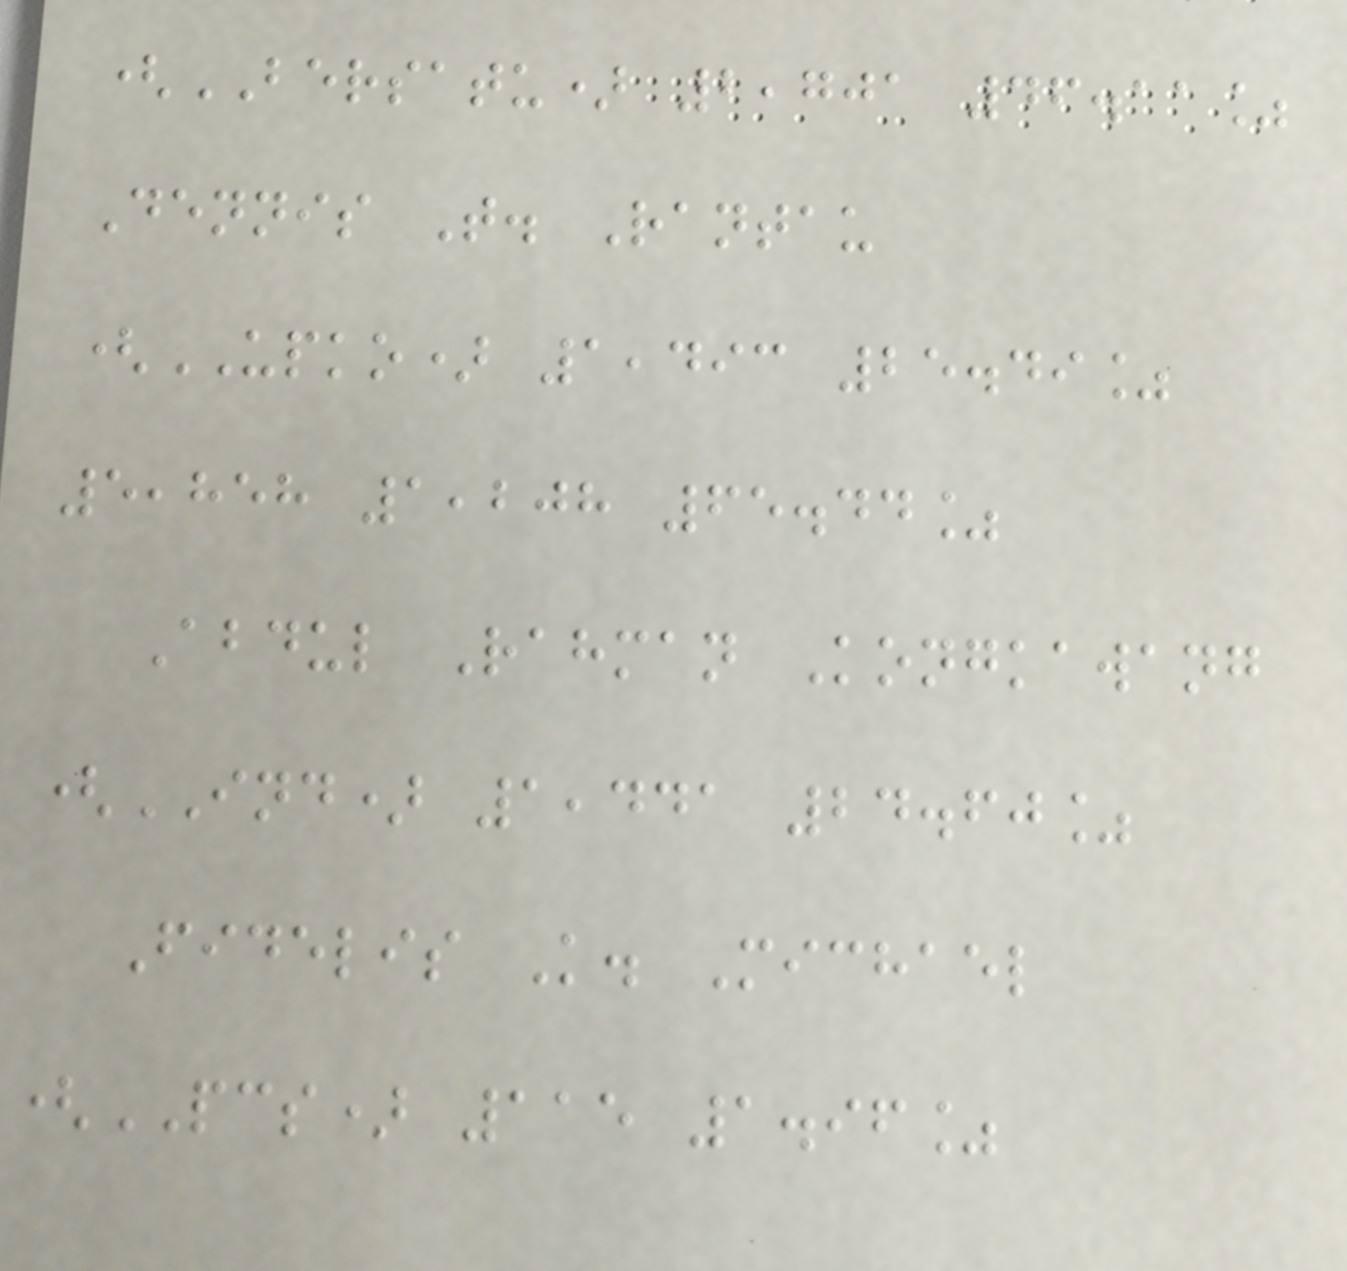(BERSATU) 2,701 46.11%
Dennis T. Rantau
(UPKO) 1,493 25.49%
5,858 1,208 65.44%
Abdul Rahman Kongkawang
(IND) 1,441 24.60%
Fidelis K. Michael
(PCS) 115 1.96%
